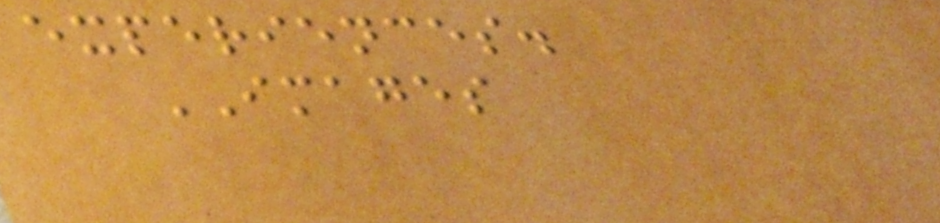experiences.
IMAGES
